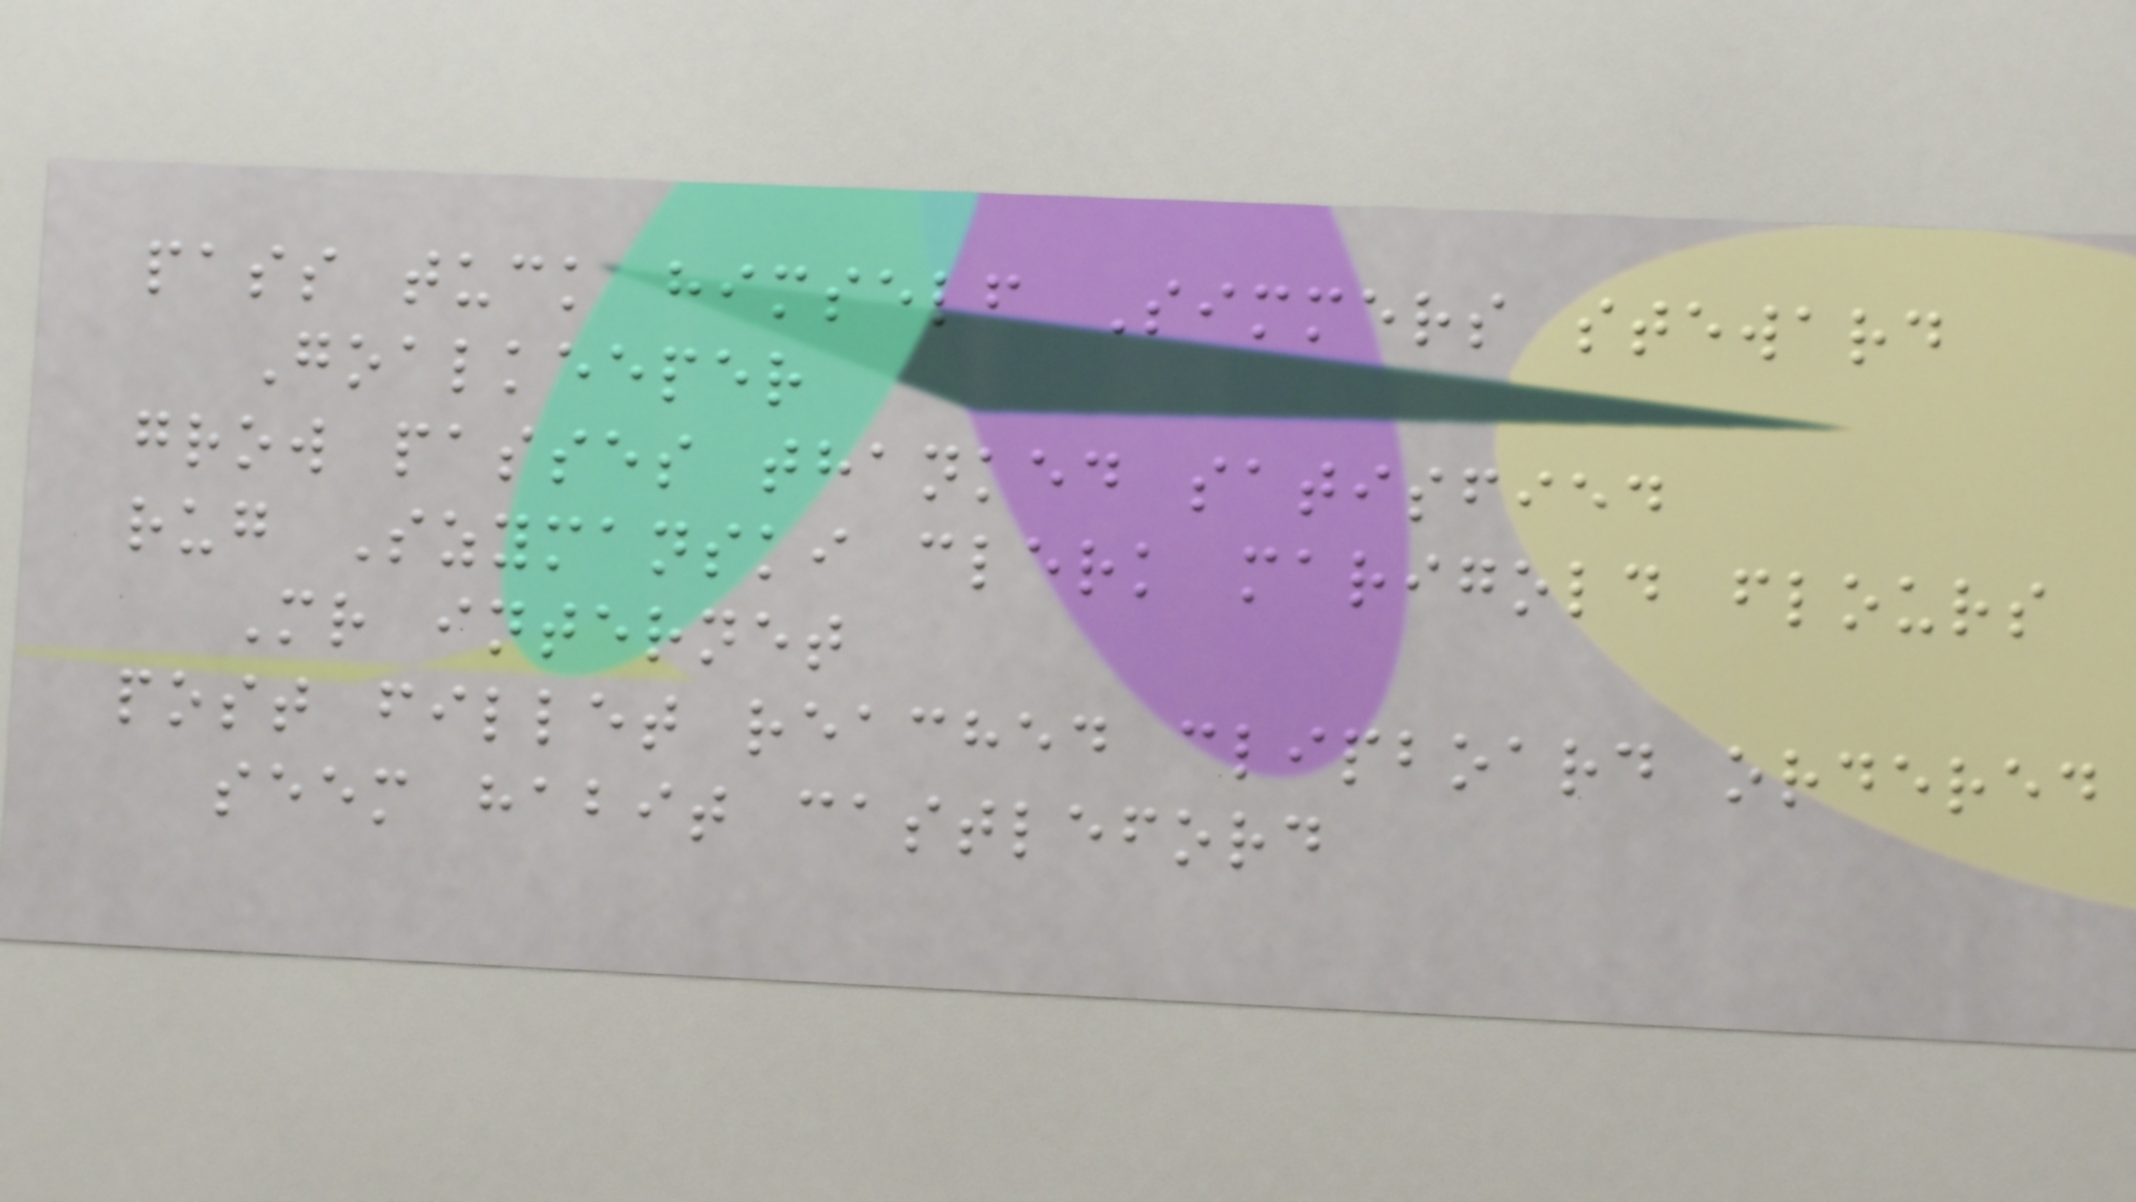pass tuck himself Simmers steward
Goalkeeper
grow passes thanked satisfied
rug Szymanski clerk marigold flours
Mr internet
post fillet reached clipboard ordered
seem habit castleford
